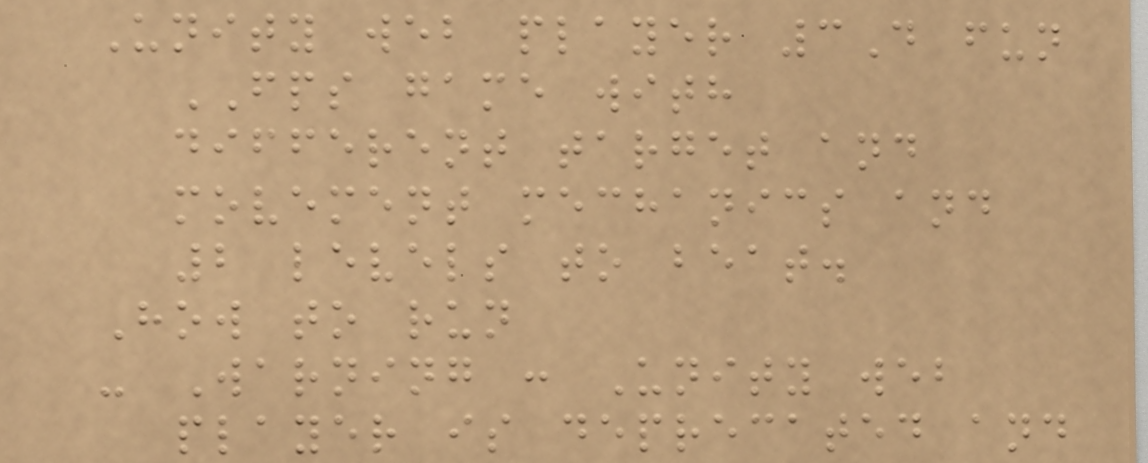Unity web player 3D fun
FPS game with
different target and
movement mechanics and
2 levels to beat.
How to run
- Warning : Unity web
player is deprecated and
